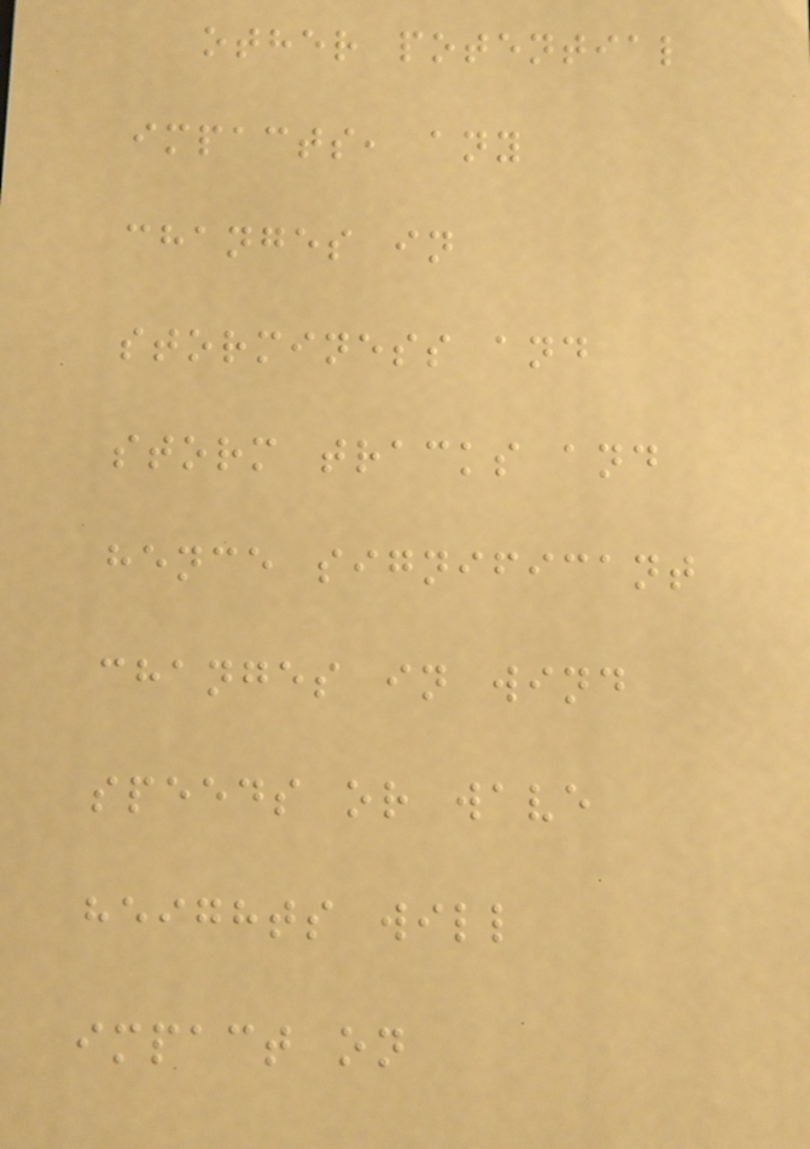other potential
impacts, any
changes in
storminess and
storm tracks and
hence significant
changes in wind
speeds or wave
heights will
impact on
